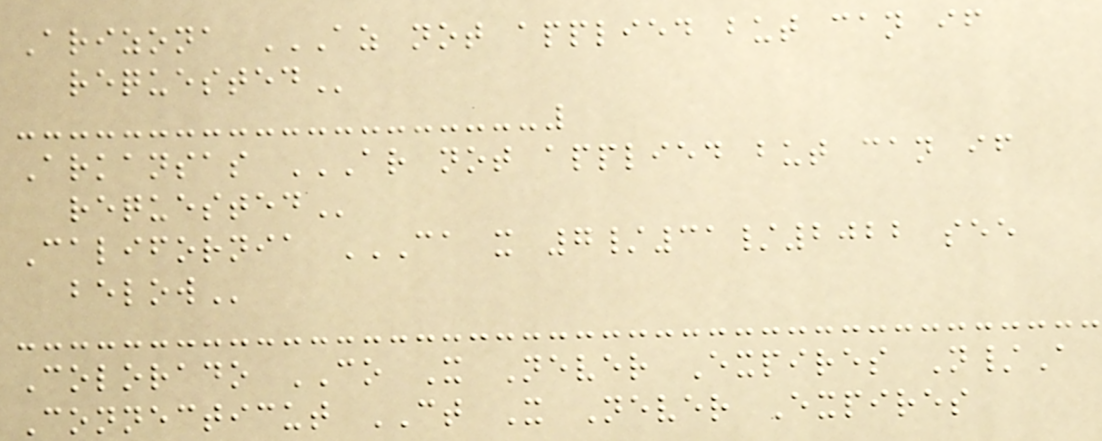Arizona AZ NOT APPLIED BUT CAN IF
REQUESTED
Arkansas AR NOT APPLIED BUT CAN IF
REQUESTED
California CA X 7/31/2022 SEE
BELOW
Colorado CO X Never Expires N/A
Connecticut CT X Never Expires
